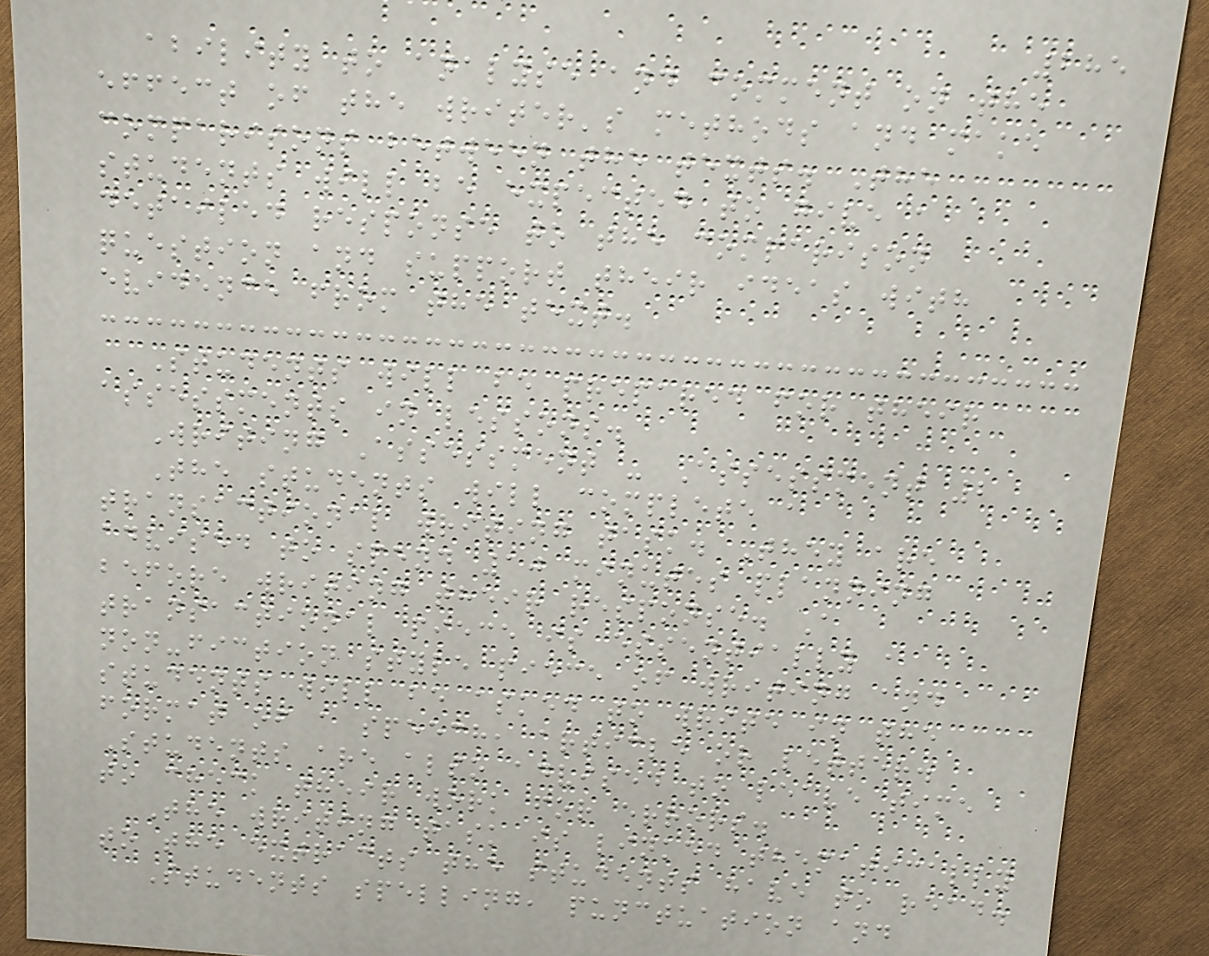285
ability to analyse and comment on the
effect of the writer's methods and make
comparisons between the texts. The
students will be expected to give a
detailed response to the comparison
question and support their ideas with
evidence from the text.
Students will be prepared for their
assessments in lessons.
Writing Assessment - Assessment 2
The students will complete a
transactional writing task. They are
advised to spend 10 minutes planning
before writing their response. A
transactional piece is essentially a
non-fiction style piece of writing and
students will be asked to write in the
format of a speech, article or letter.
Students are also advised to leave time
to check their work for errors.
The writing task is linked thematically
to the extracts the students have to read.
Students spelling, punctuation and
